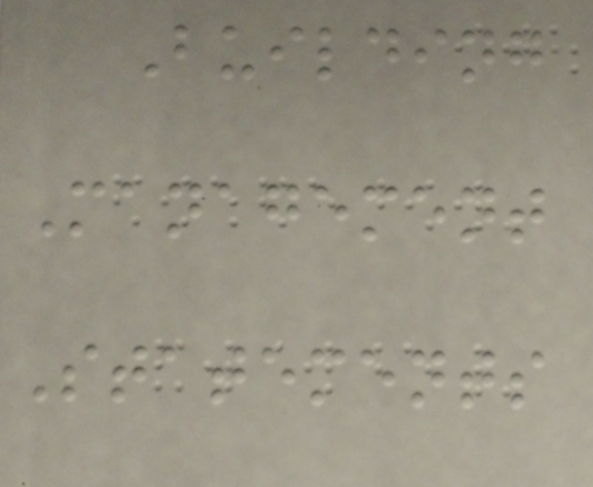Building
Management
Statements
